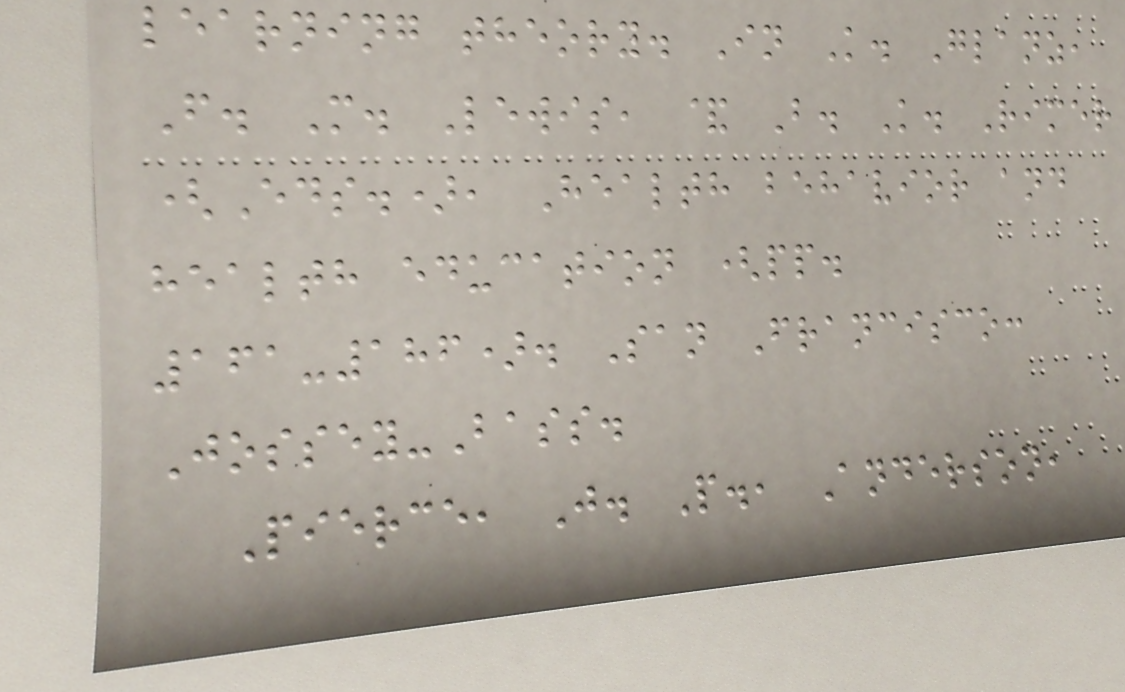learning theory. In K. Glanz,
F. M. Lewis, & B. K. Rimer
(Eds.), Health behavior and
health education (pp.
161-186). San Francisco:
Jossey-Bass.
Pierce, J. P., Anderson,
